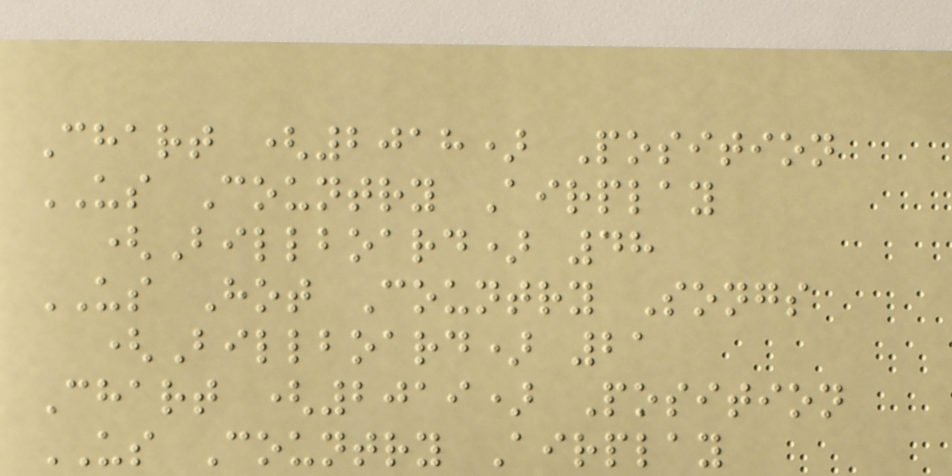Chart (2018) Position
US Country Airplay
(Billboard) 48
US Hot Country Songs
(Billboard) 21
Chart (2019) Position
US Country Airplay
